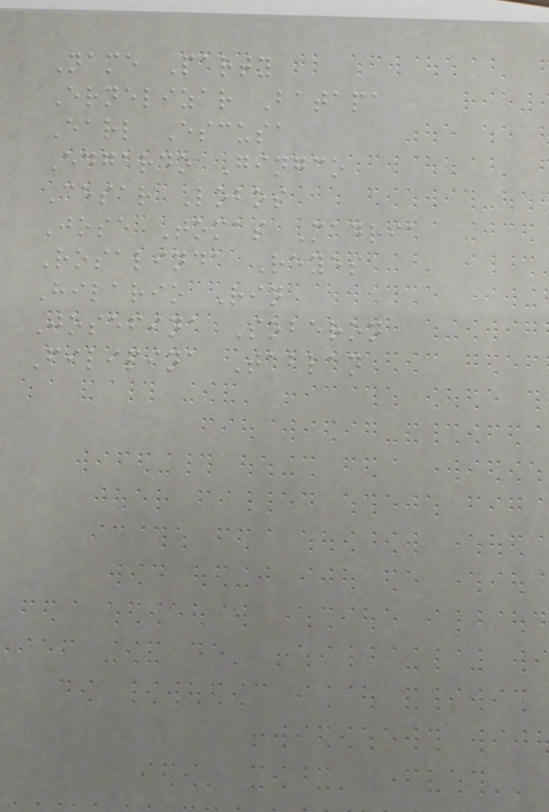Name Party
Ernelizar Batapa
Earl Escusa
Edgardo Gingco
Cesar Lobos
Jose Tomas Madria
Rosalinda Reyes
Hilario Rin
Josefina Soberon
Filipina Tablan
